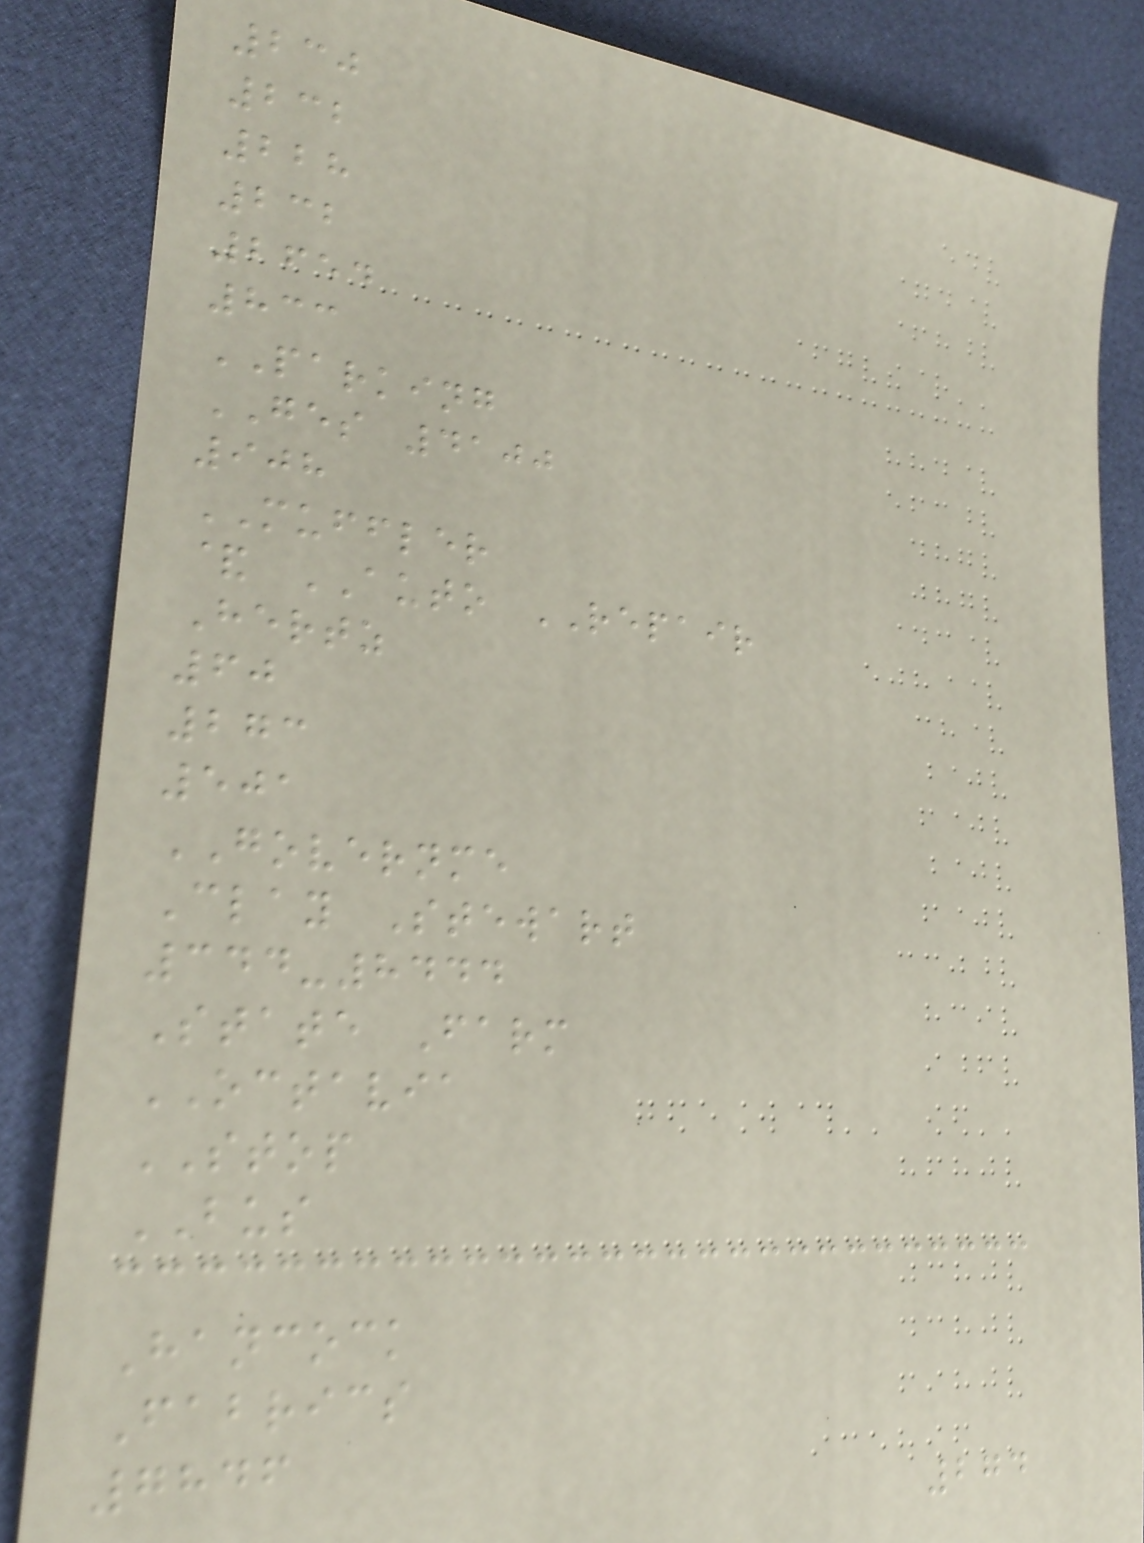230
232
228
232
2654
833
PARKING
GES 4100
908
MUFFLER
& AUTO REPAIR
Hertz
60
273
501
GOVERNME
Clay Stewart
344-8444
State Farm
OCTAVIA
STOP
BUS
Hancock
Fabrics
7846
274
